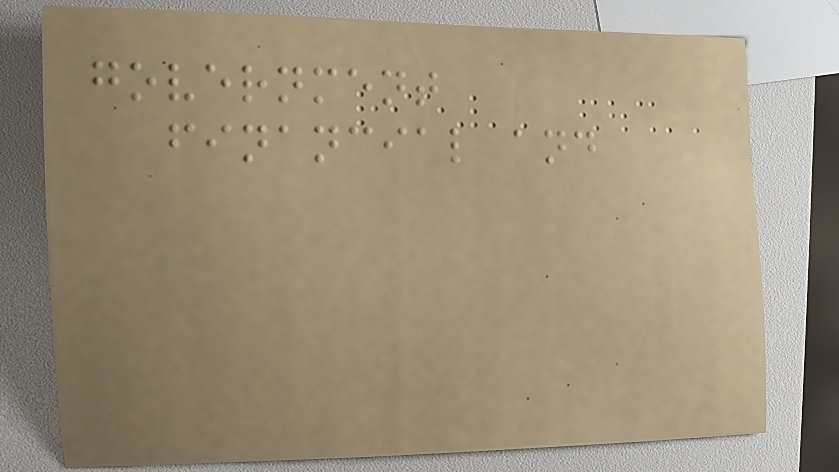government
financial and
